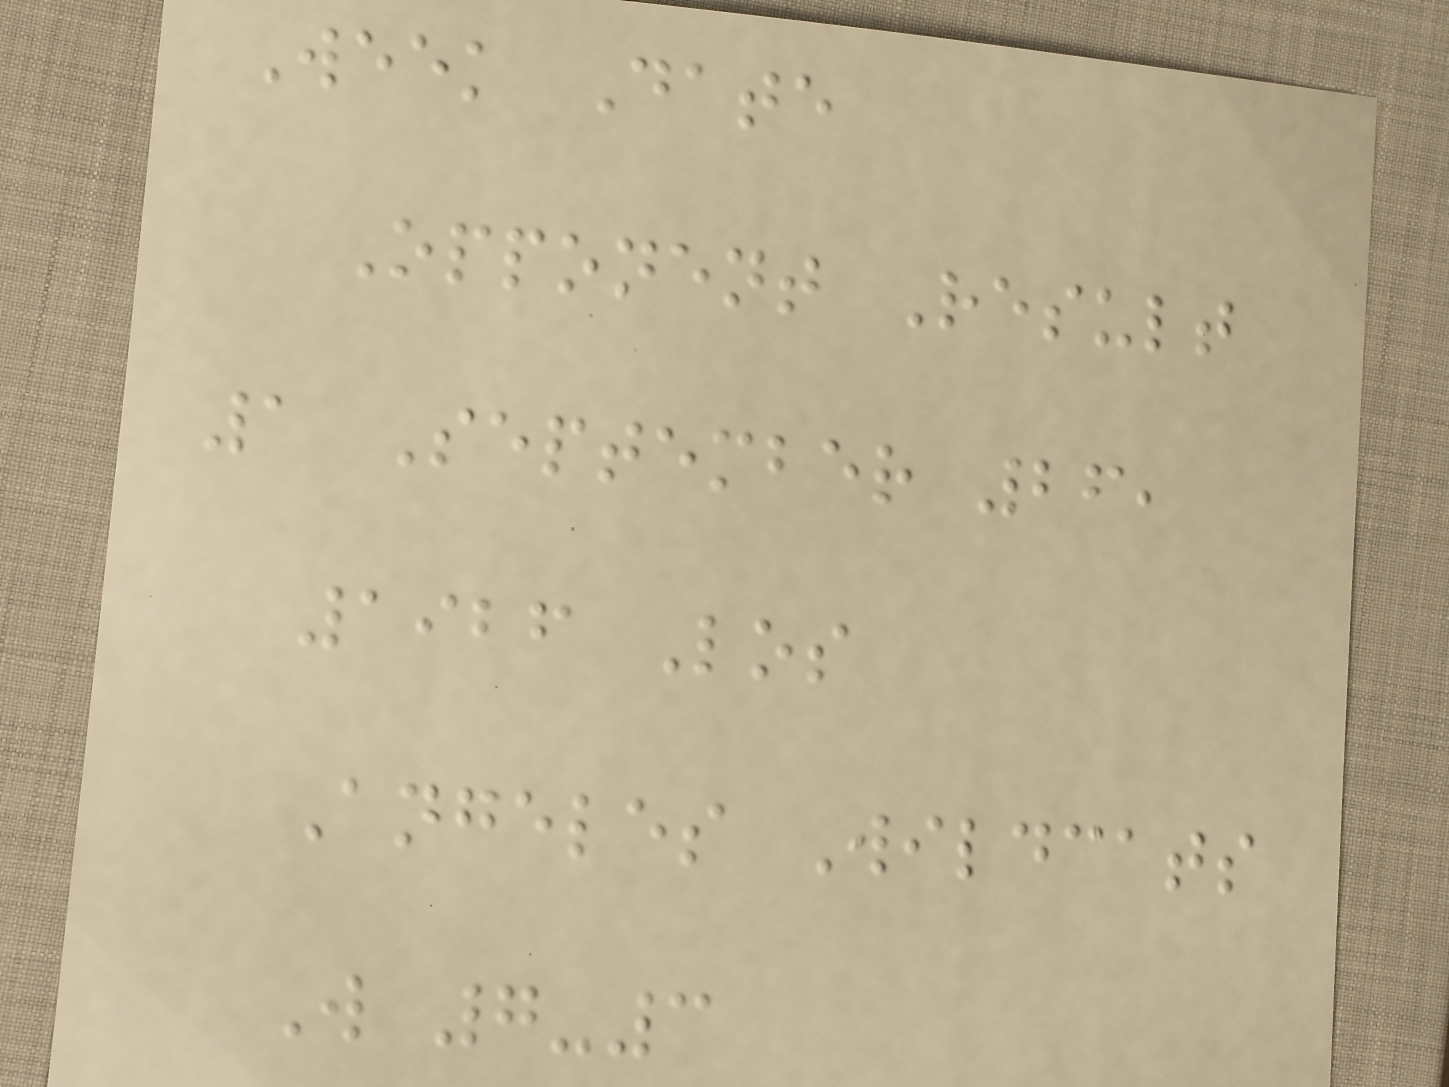Week Date
Opponent Result
1 September 26,
1926 Los
Angeles Wildcats
W 7-3
